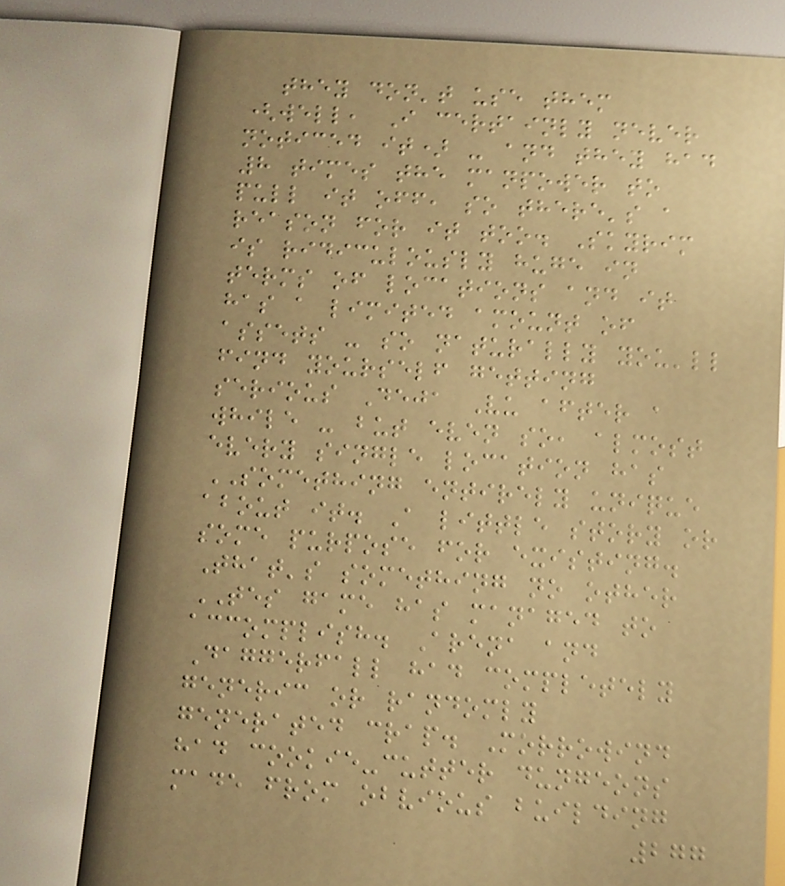they don't use them
(well, I certainly never
noticed it) - and they had
8 times the manpower to
pull it off, so there's a
reason for it too. Skyrim
is ridiculously huge in
terms of locations and it
has a limited amount of
assets - so naturally you'll
find yourself getting
serious Deja Vu after a
while - but even so, almost
every single location has
SOMETHING entirely unique
about it. A little story or
some purpose for existing.
That's something no other
TES game has managed to
accomplish. Arena and
Daggerfall had completely
generic or randomly
generated crap. Morrowind
had cookie-cutter dungeons
made from obvious building
277
